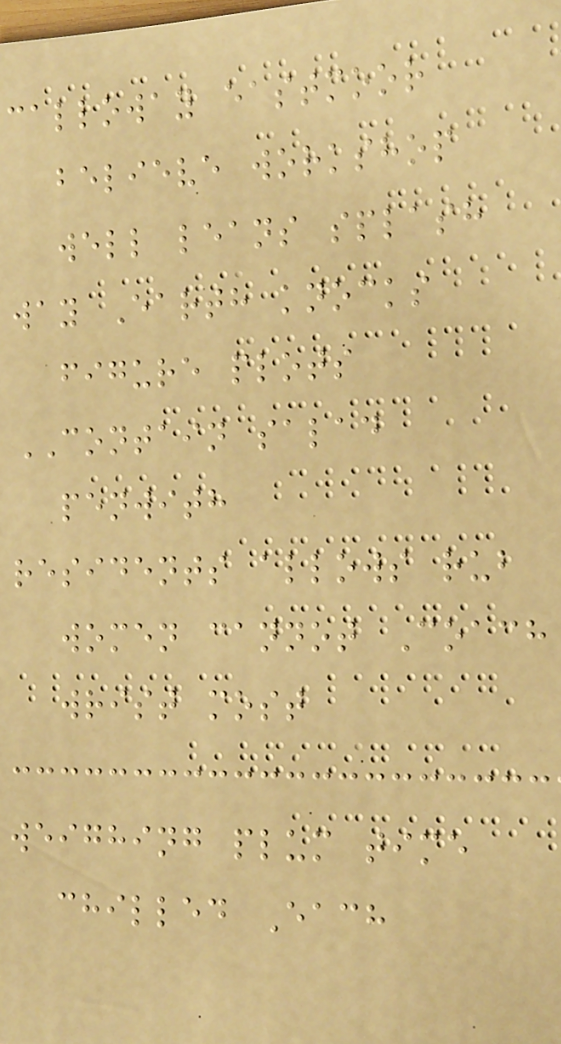calloway eastmoor
believe workshop
well leans splash
way Earth knocks
figure plots
CONTAIN salad
penwith
residents allows rub
women cannot Coach
wrist most
weighing plum time
chilled Each
